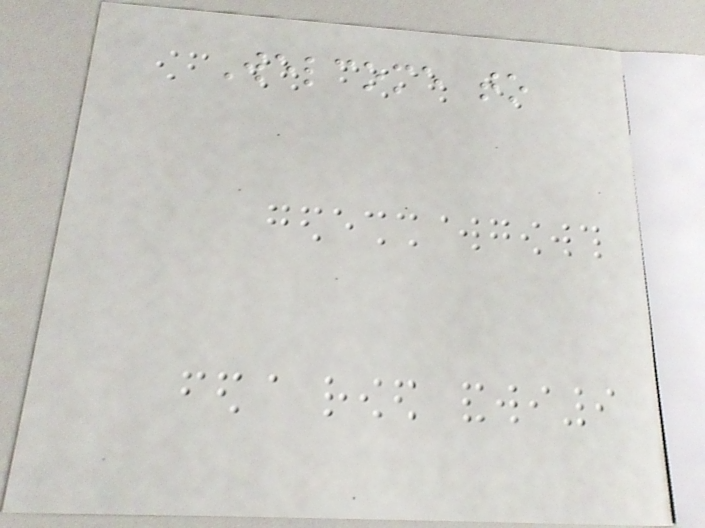Welcome to
